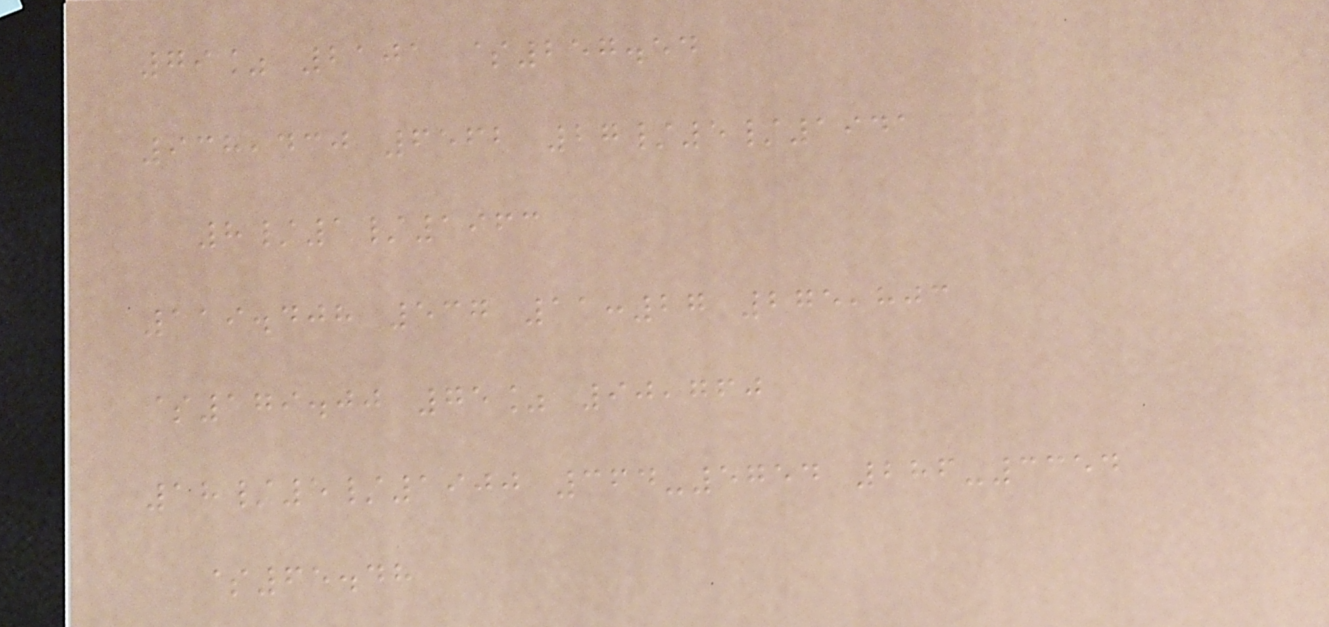79% 2101 $257.54
938,430 6562 27/5/1941
8/1/1963
119.408 537 11:27 275,803
$179.00 75% 90,760
18/5/1900 364-5754 286-3354
$65.48
